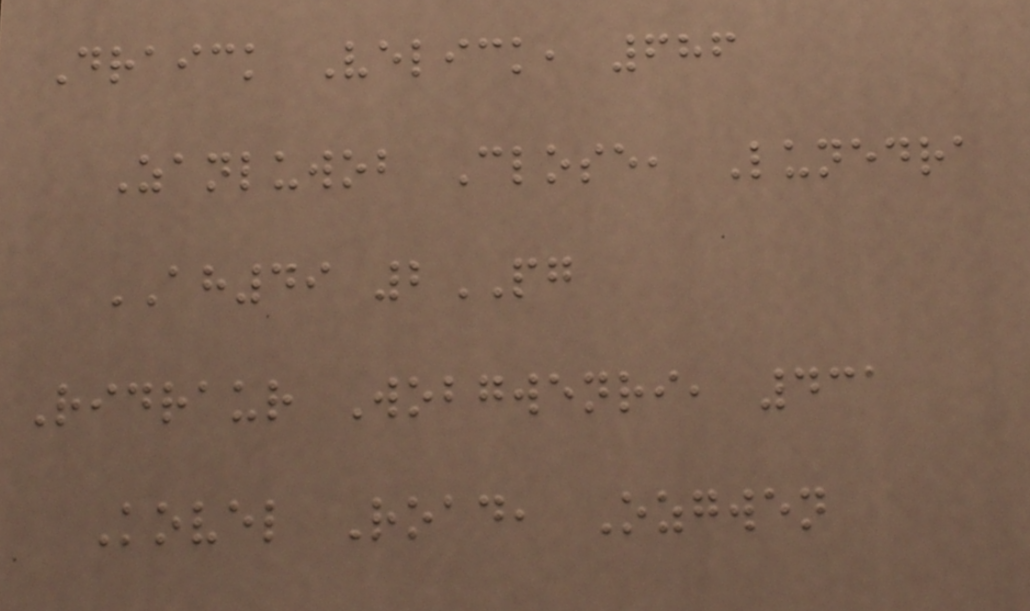Draick Velick, 686
Zanluwob Close, Lunedra
AH49 2PG
Ridraur Wobgwenri, 431
Kovel Road, Ozgwen
